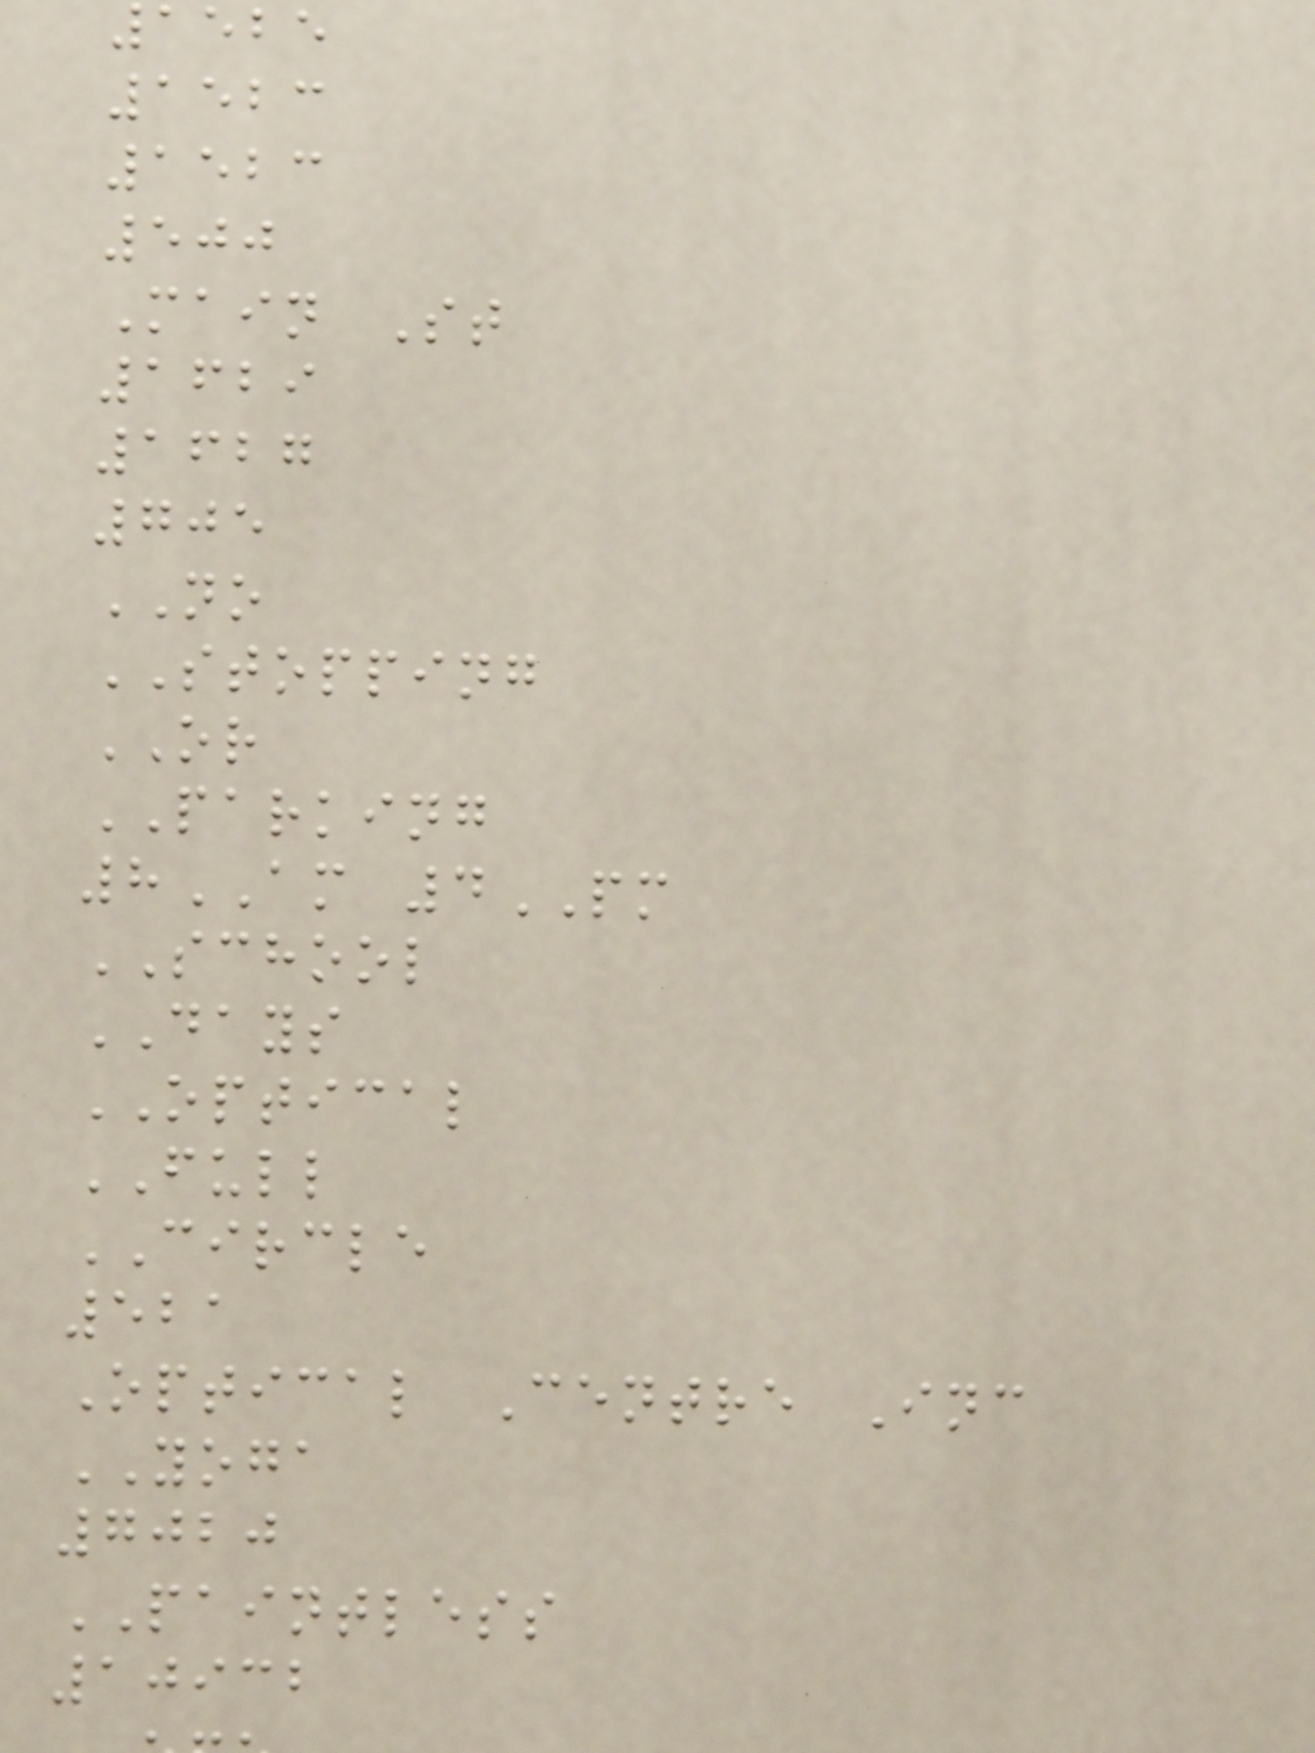1525
1523
1523
500
Main St
1629
1627
705
NO
STOPPING
OR
PARKING
8AM 4PM
SCHOOL
DAYS
OPTICAL
FULL
CIRCLE
521
Optical Centre Inc
YOGA
7020
PAINTLESS
10932
